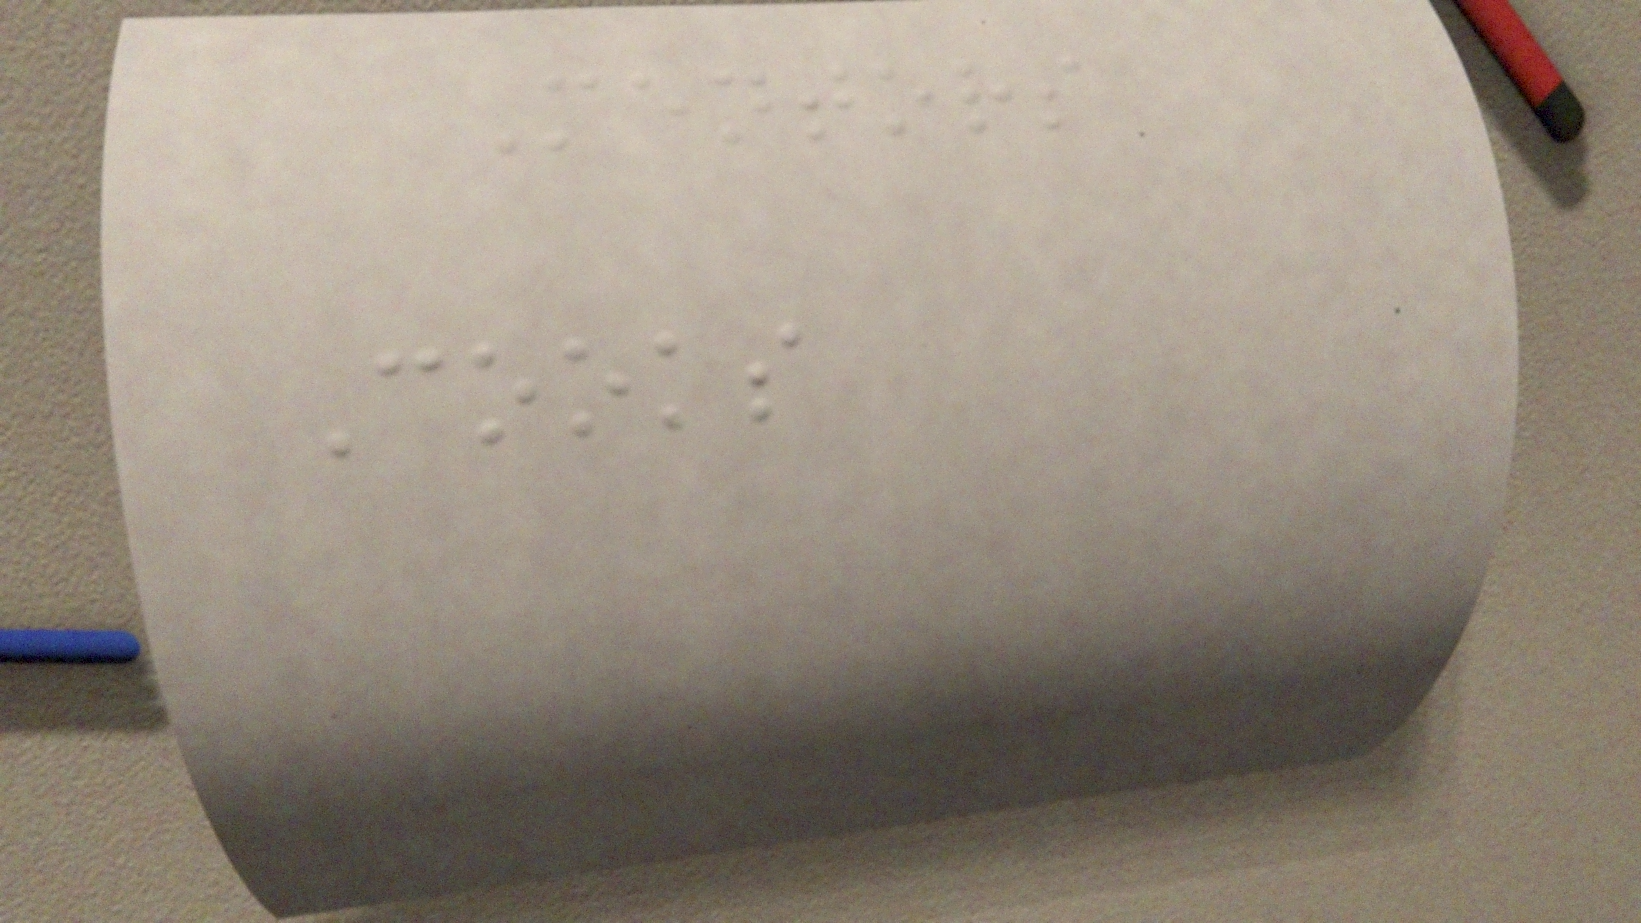Mentors
Cooks
